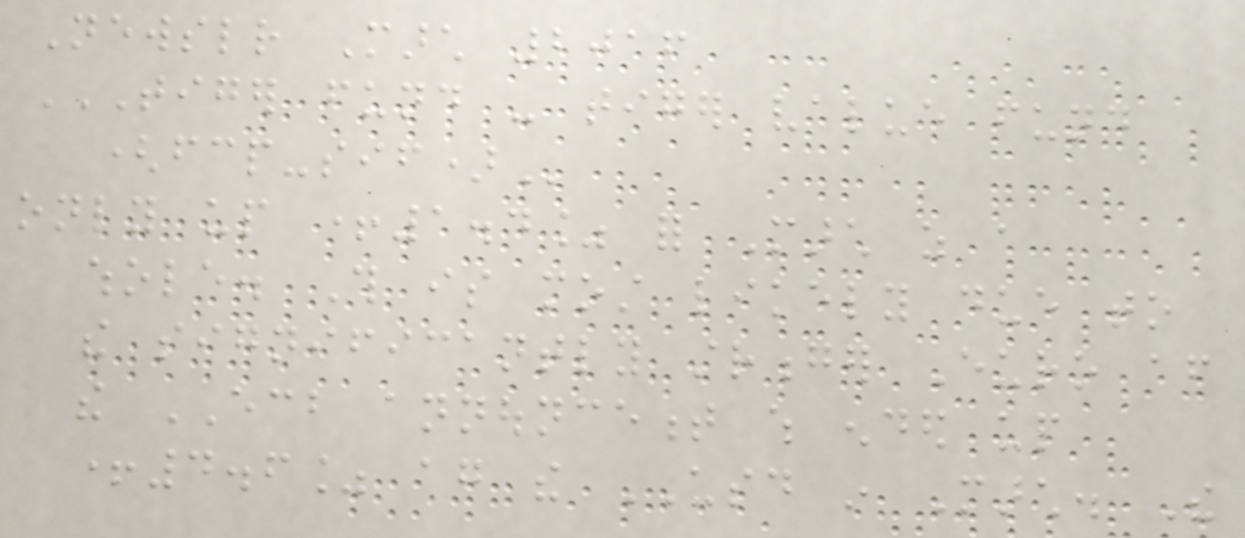Newsletter March 2016
TIGER FUND - TIGER VALUE FUND
(FCP-SIF)
only up +1.4% for March as a
whole. This is most likely due to
the significantly stronger Euro after
the ECB announcement which ended up
+4.6% again the USD in March. The
